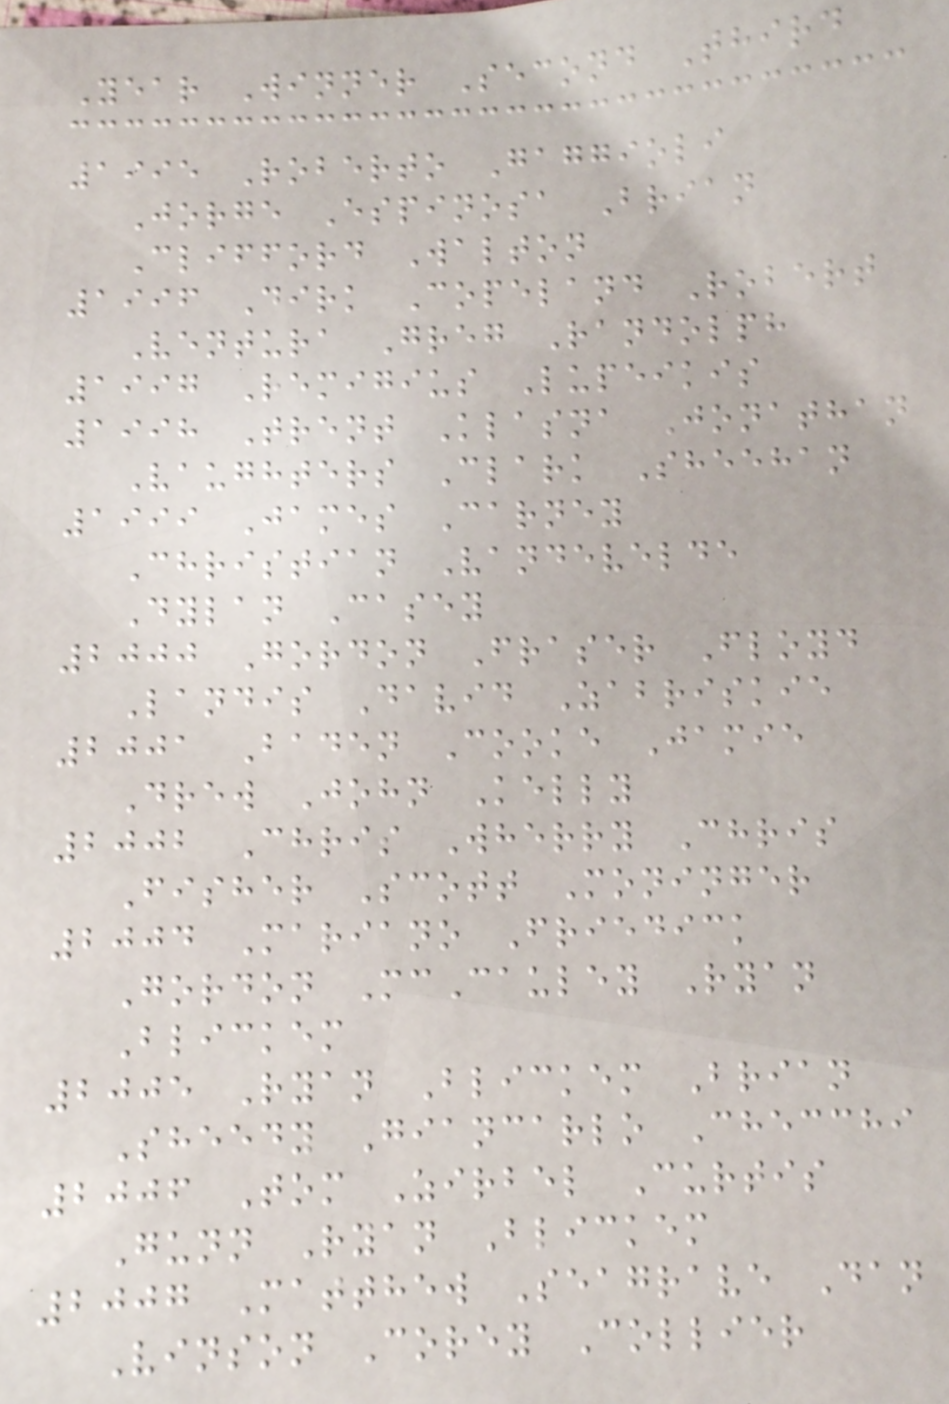Year Winner Second Third
1995 Roberto Gaggioli
Jorge Espinosa Brian
Clifford Walton
1996 Dirk Copeland Robert
Ventura Greg Randolph
1997 Remigius Lupeikis
1998 Trent Klasna Jonathan
Vaughters Clark Sheehan
1999 James Carney
Christian Vandevelde
Dylan Casey
2000 Gordon Fraser Floyd
Landis David Zabriskie
2001 Baden Cooke Jamie
Drew John Kelly
2002 Chris Wherry Chris
Fisher Scott Moninger
2004 Mariano Friedick
Gordon McCauley Ryan
Blickem
2005 Ryan Blickem Brian
Sheedy Giancarlo Checchi
2006 Tom Zirbel Curtis
Gunn Ryan Blickem
2007 Matthew Seagrave Dan
Vinson Corey Collier
